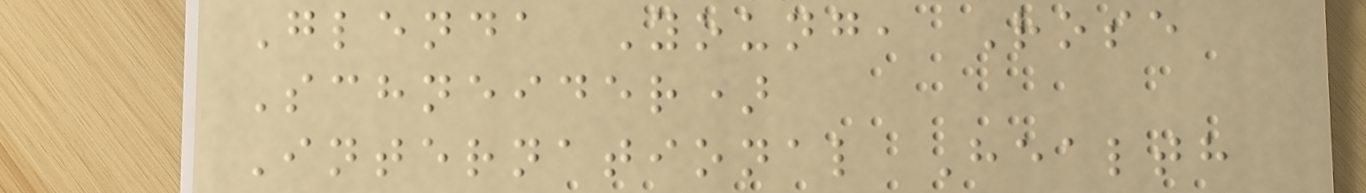Glenda Young, Rose
Schneider)
International Health
